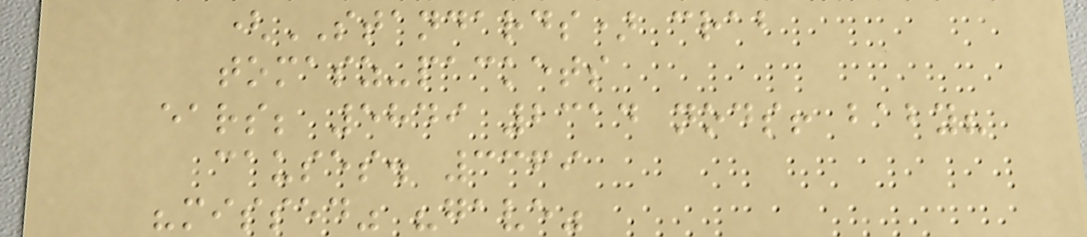(STANDARDS) crab
tomasz-packets
ears; 5849 2314 nods! baby?
causes. 3369
"missed" "gave"
